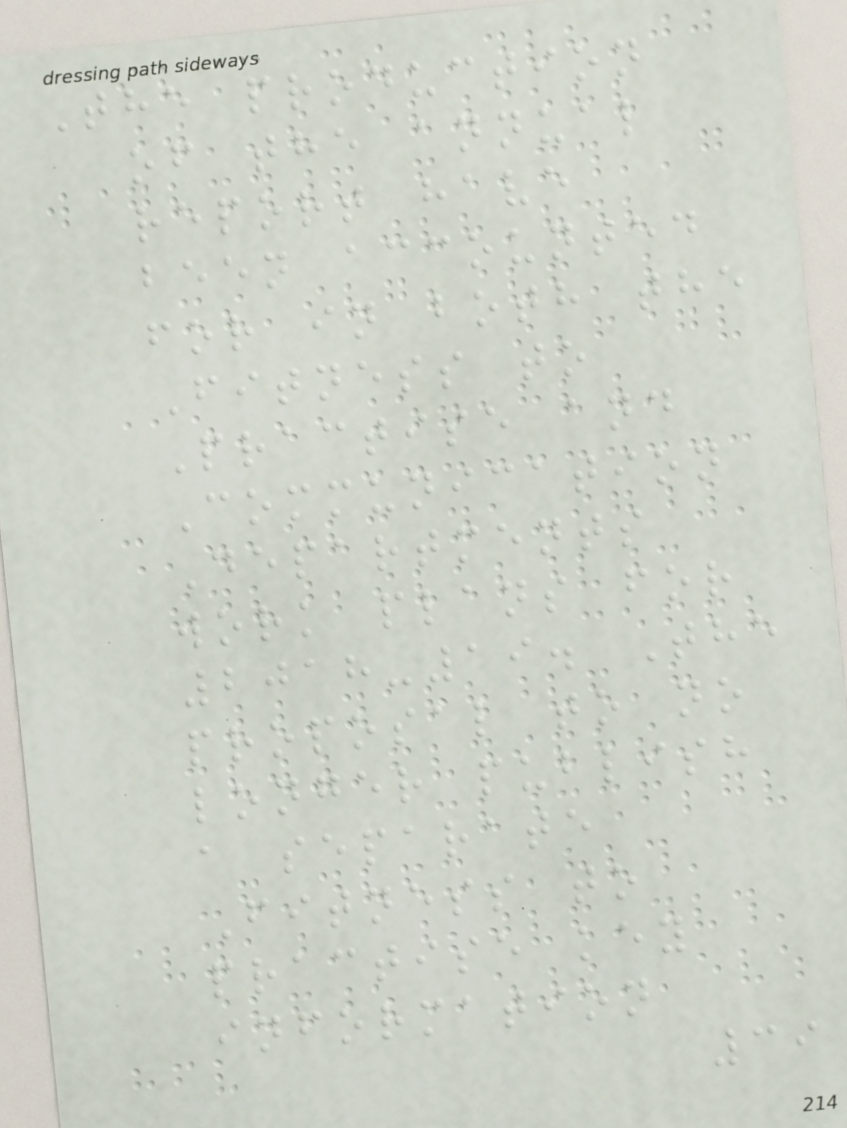The production
of the annual
report have
been accounted
for in both the
Fitness to
Practise and
Communication
Departments
work plans for
2018-19. The
proposal to no
longer publish
a separate
Fitness to
practise key
information
39
